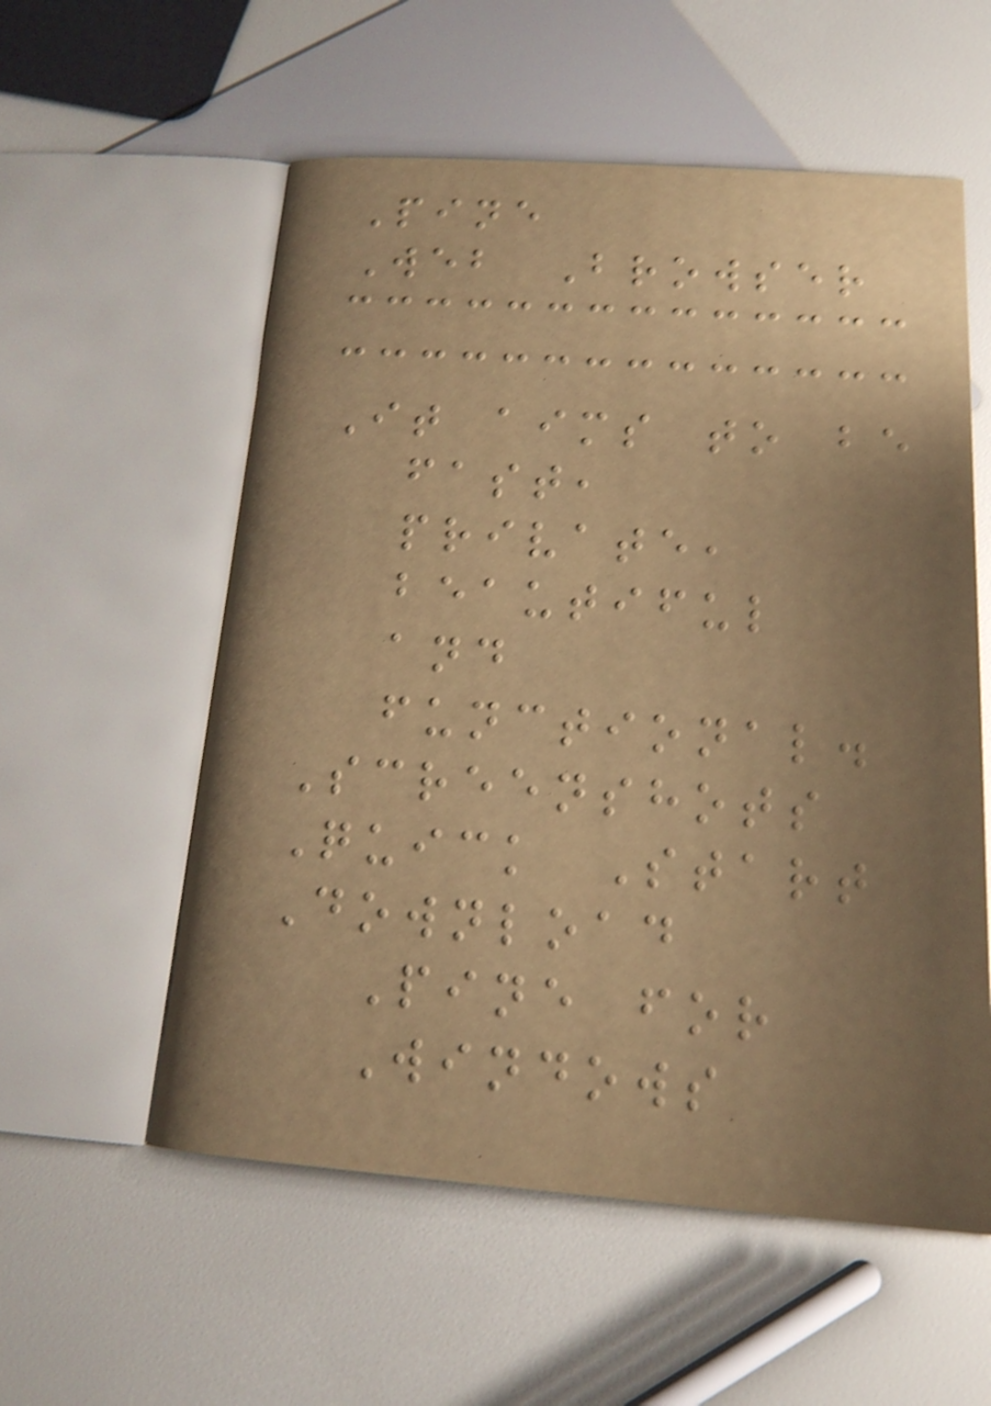Pine
Web Browser
It aims to be
fast,
private,
beautiful
and
functional.
Screenshots
Quick Start
Download
Pine for
Windows
